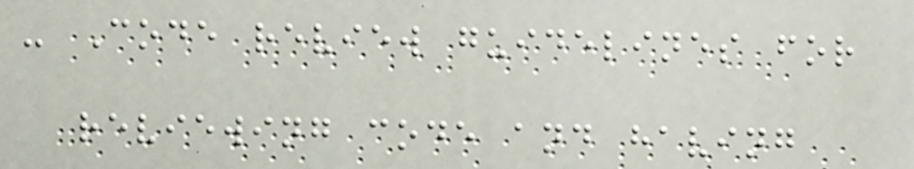- Code review guidelines for
reviewing code and having
